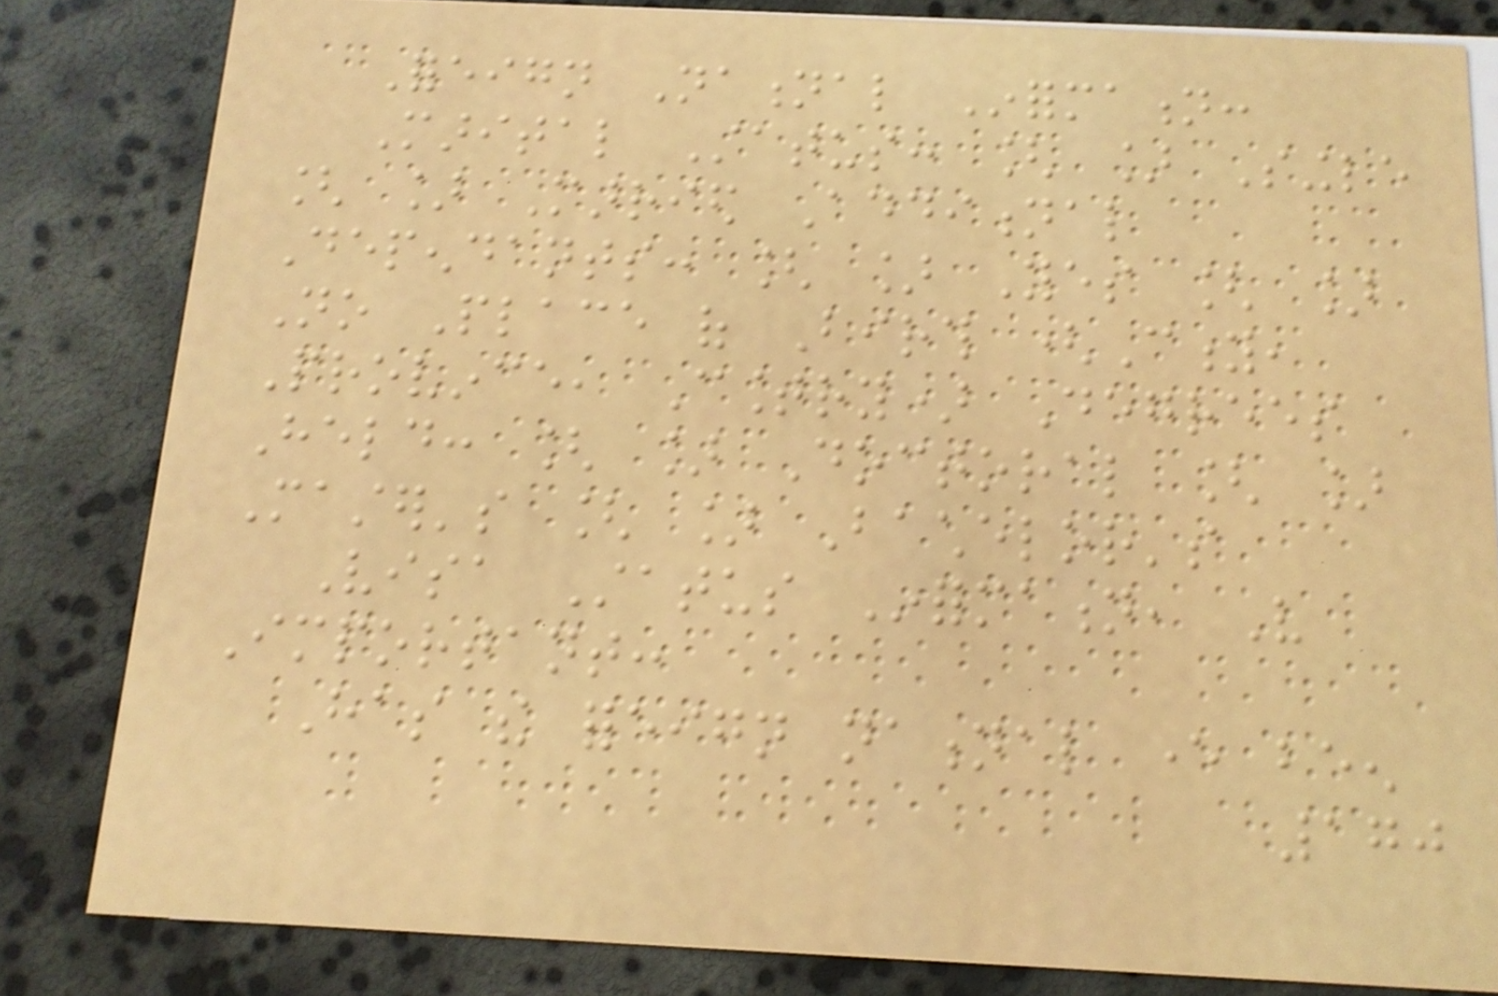Foreign National Information:
Marital Status: [ ] Single
[ ] Married Additional
Dependants: [ ] Yes [ ]
No Place of Birth (City,
Province, Country) Degrees
Held: [ ] Doctoral [ ]
Master's [ ] Bachelor's
Visa Status Information, Very
Important:
Has the foreign national ever been
170
